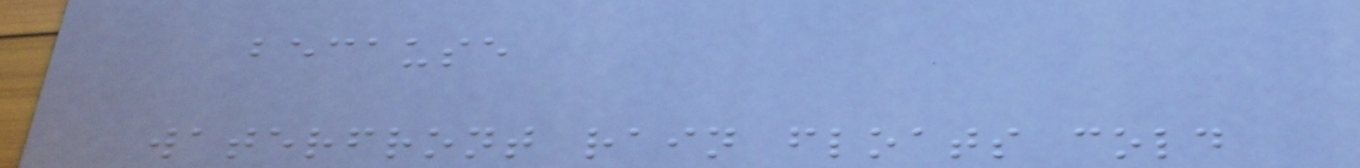because
waterfront rain floats cold
